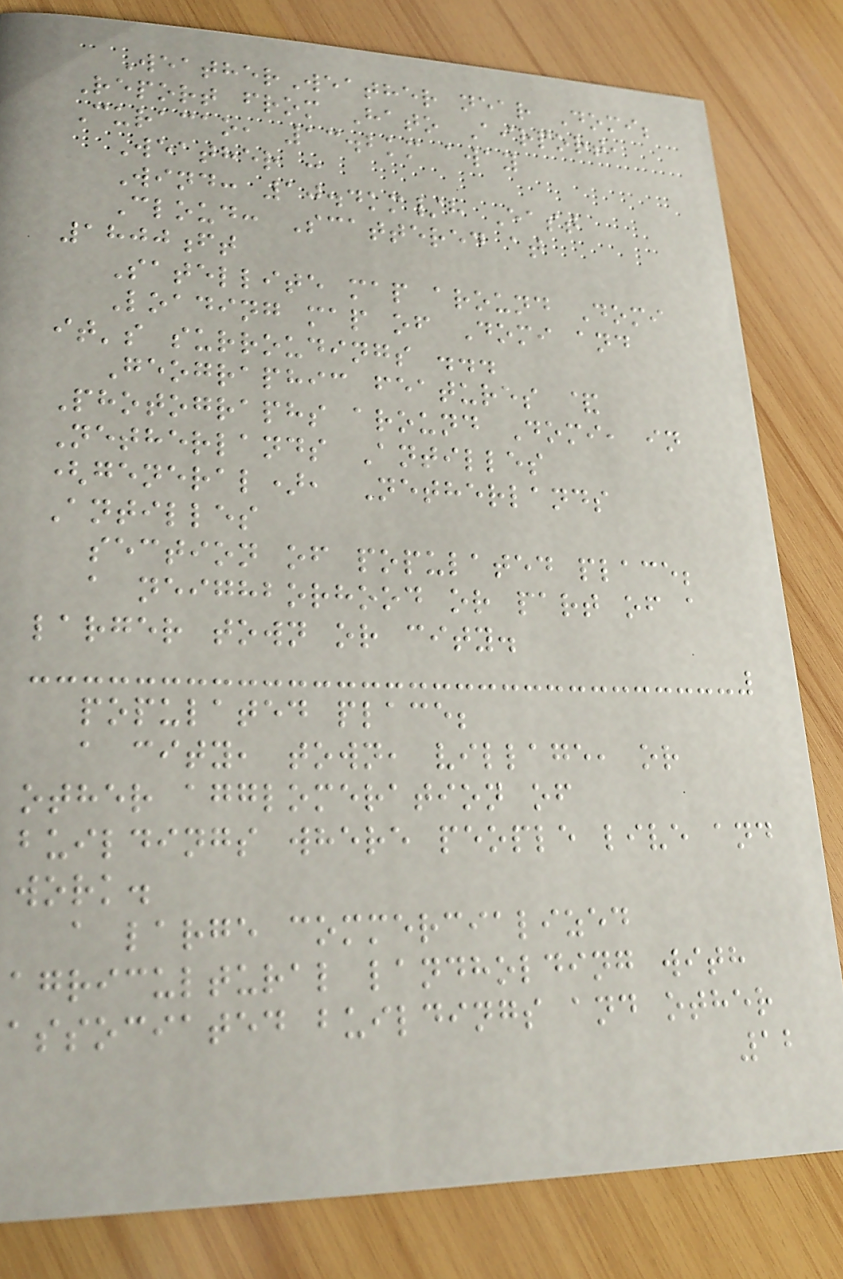WeatherWeather near Domi;
Report from Hato Airport,
Curacao, 13.2km away
Weather :
Wind: 10.4km/h East
Cloud: Scattered at
1800ft
Satellite map around Domi
Loading map of Domi and
it's surroudings ...
Geographic features &
Photographs around Domi, in
Netherlands Antilles
(general), Netherlands
Antilles
section of populated place;
a neighborhood or part of a
larger town or city.
populated place;
a city, town, village, or
other agglomeration of
buildings where people live and
work.
a large commercialized
agricultural landholding with
associated buildings and other
12
